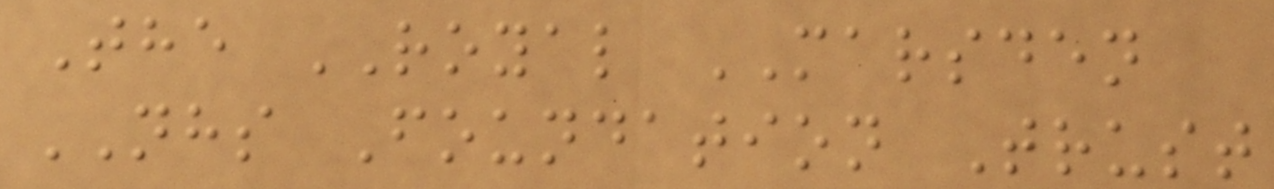The ROYAL MARSDEN
NHS Foundation Trust
